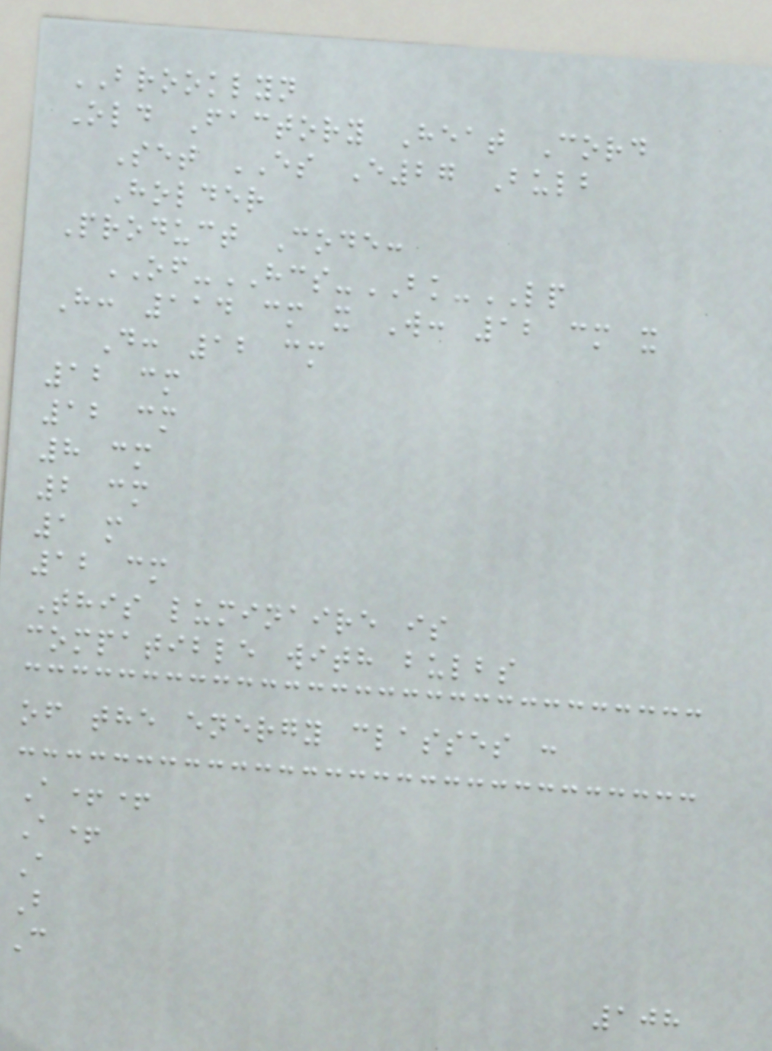BROOKLYN
Old Factory Heat Cord
Set ES E27 Bulb
Holder
Product Code:
OF-HCS-BK-LP
H: 114 cm x W: 12 cm x
D: 12 cm
12 cm
12 cm
8 cm
2 cm
1 m
12 cm
This luminaire is
compatible with bulbs
of the energy classes :
A++
A+
A
B
C
108
